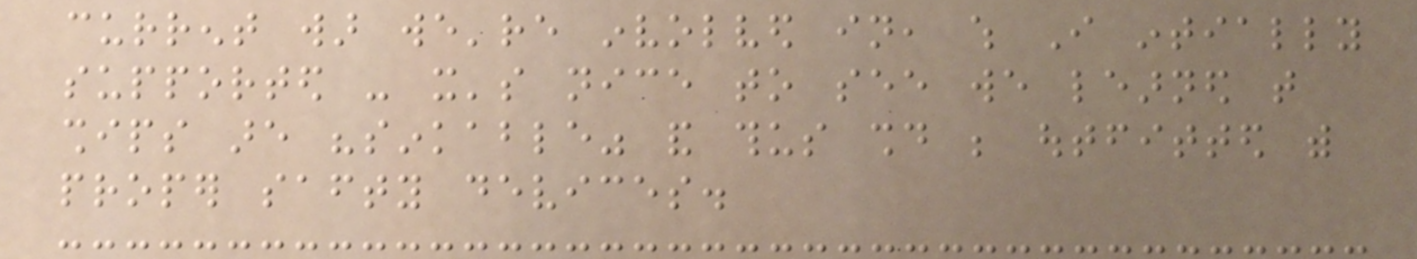current war we're involved in, which I intially
supported - it's nice to see we learned that
ships are "sinkable" and thus should be outfitted with
proper safty devices.
